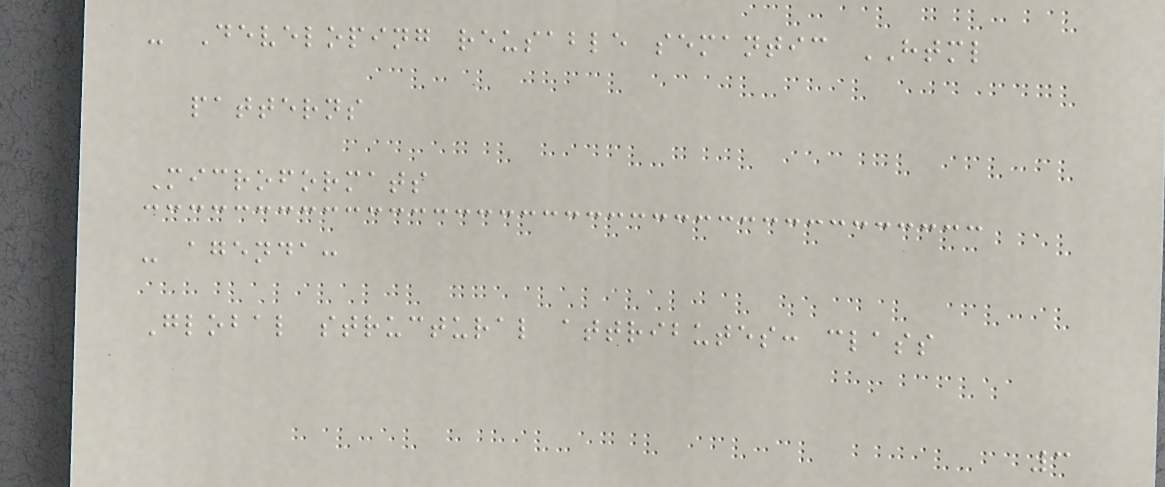- Developing reusable semantic HTML
patterns
Microformats
- agenda:
Global structural attributes: class
3
